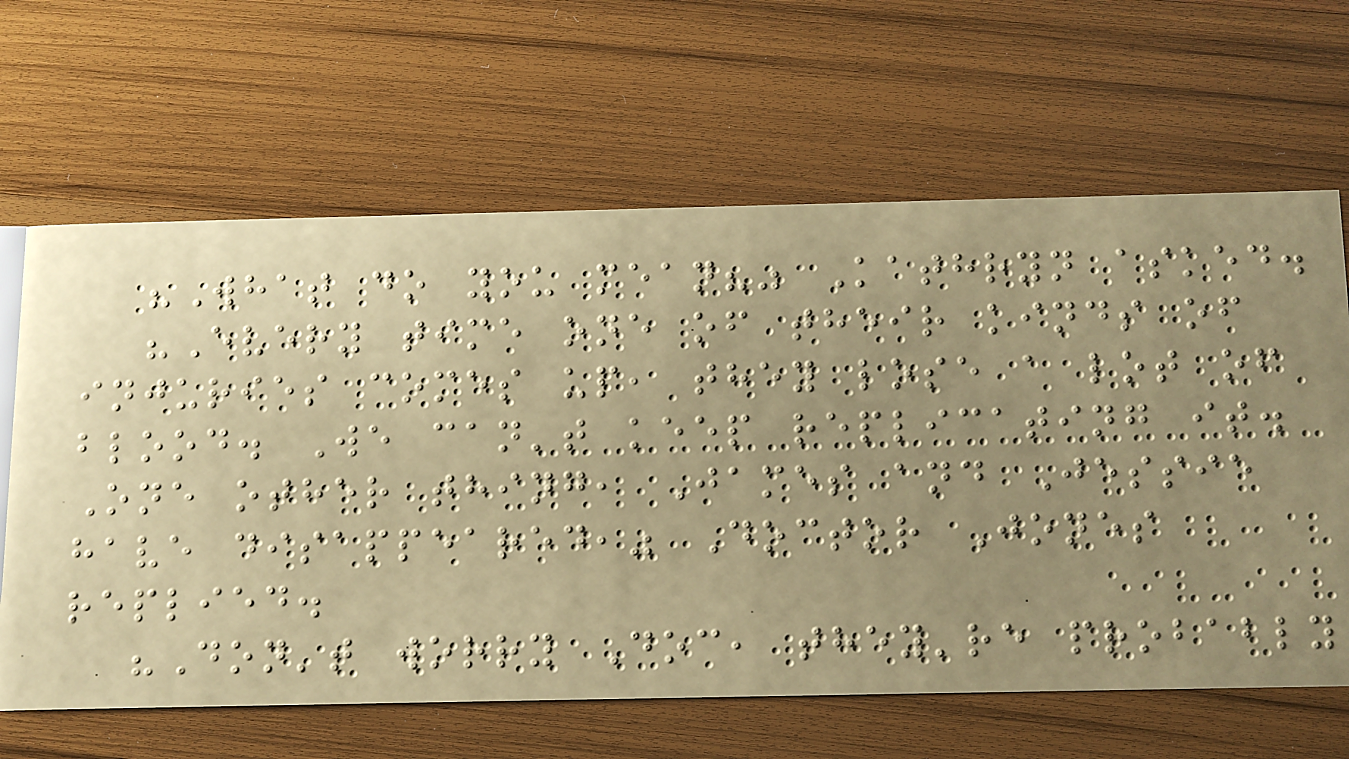"What do you mean?" Kathryn asked.
"Every time one of their kinds of
injuries comes up, they lose a lot of
blood. We can't keep replicating it.
One other thing, James and Jessie
have disappeared," Doctor Jones
replied.
"Don't worry Doc, they're probably
